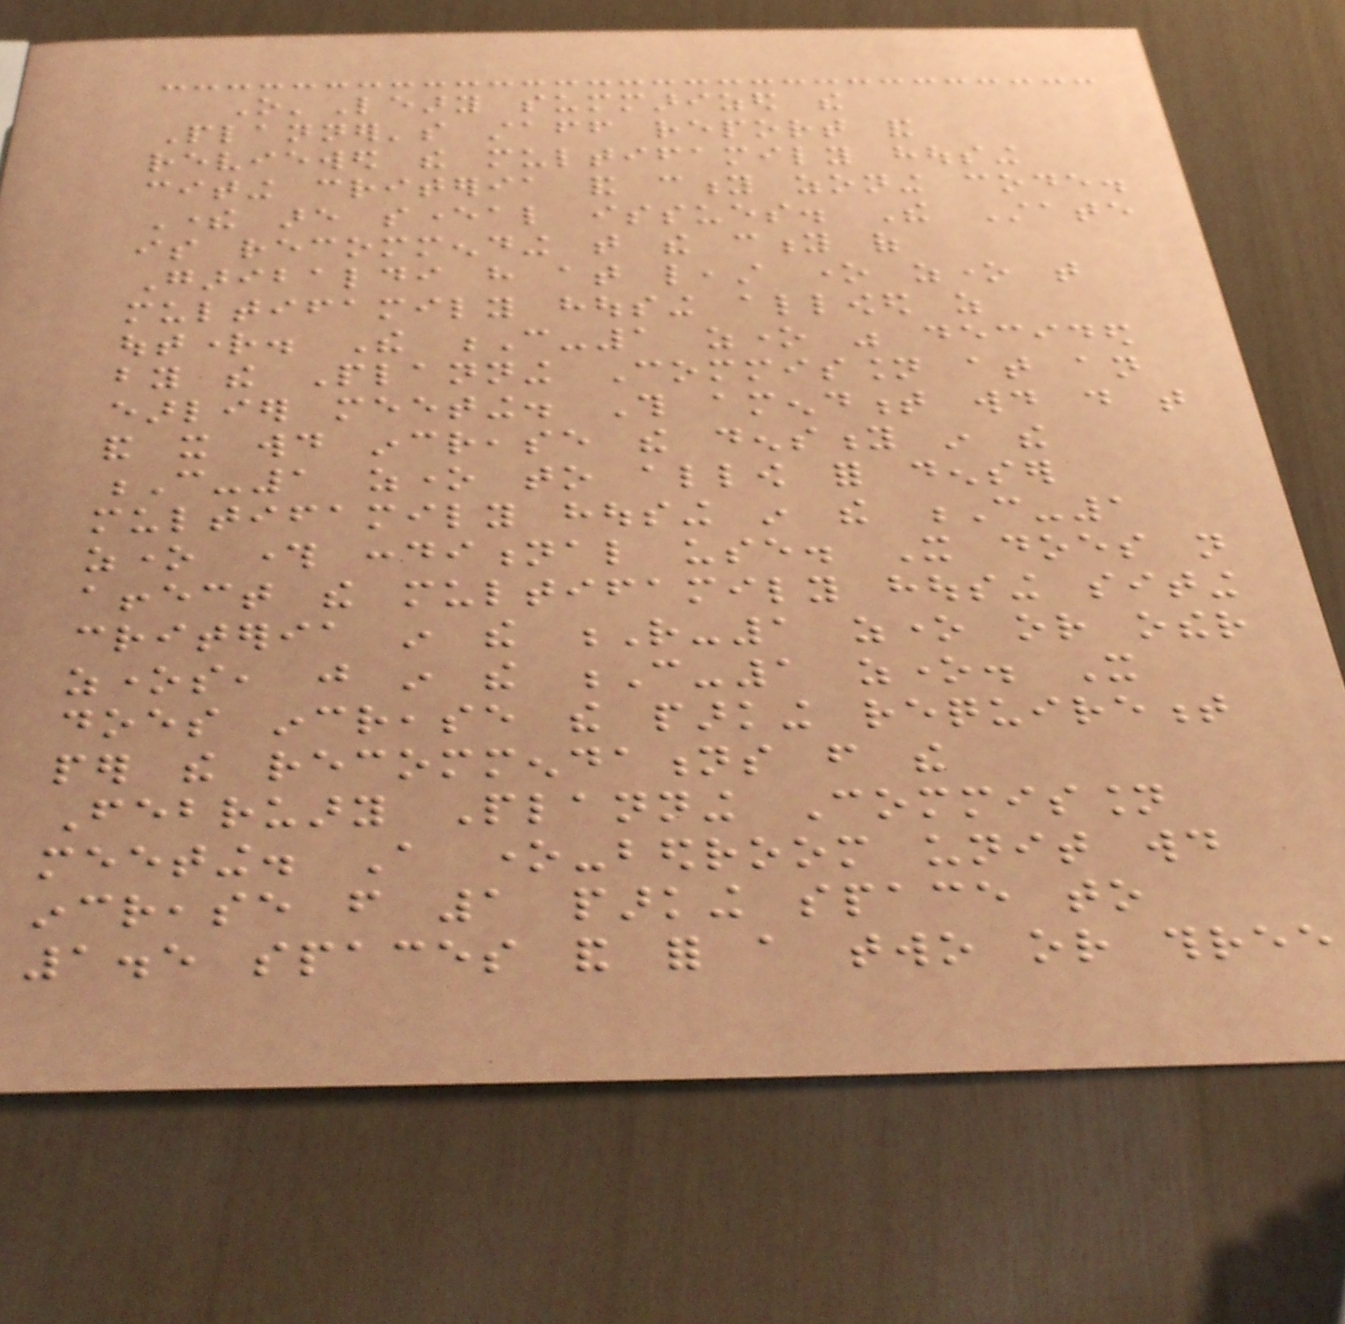O'Leary summarized the
Planner's staff report and
reviewed the multifamily housing
citing criteria and city zoning code.
There are several issues. The State
is recommending that the city of
Garibaldi have at least one zone that
multifamily housing allowed as
outright. The C-1 zone was decided
by the Planning Commission at an
earlier meeting. This amendment would do that
and it would increase the density in the
C-1 zone to allow for denser
multifamily housing in the C-1
zone through conditional use. It does not
affect the multifamily housing siting
criteria in the R-1 zone or other
zones, just in the C-1 zone. It
does increase the parking requirement
per the recommendations from the
February Planning Commission
meeting. A one-bedroom unit would
increase from 1 parking space to
1.5 spaces and for a two or three
